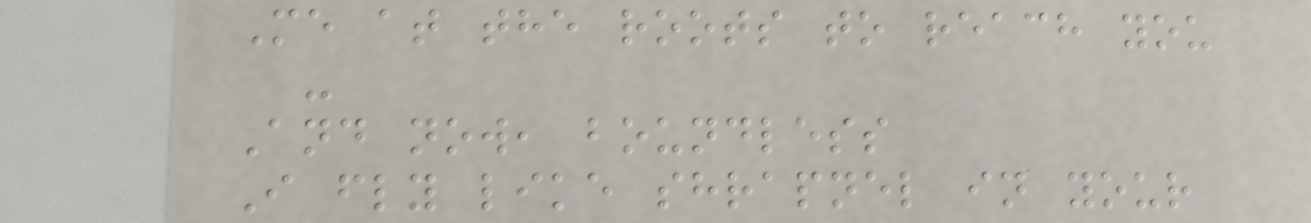Me at the roots to reach you
-
And now, boundless
I fly like shrapnel in your
